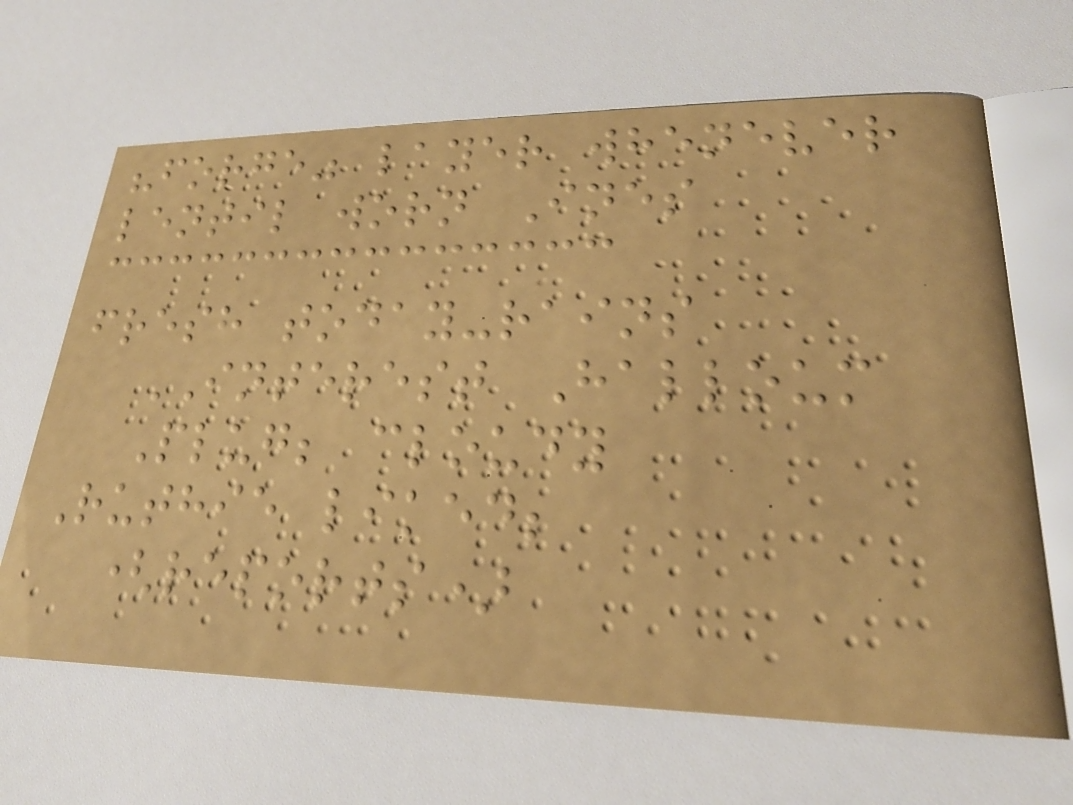"forge" layer whenever
lentil worn Ines
fresh today-rains
INTEREST Halloum
Plug; cloudy
Ruthie liked;
(reports)
